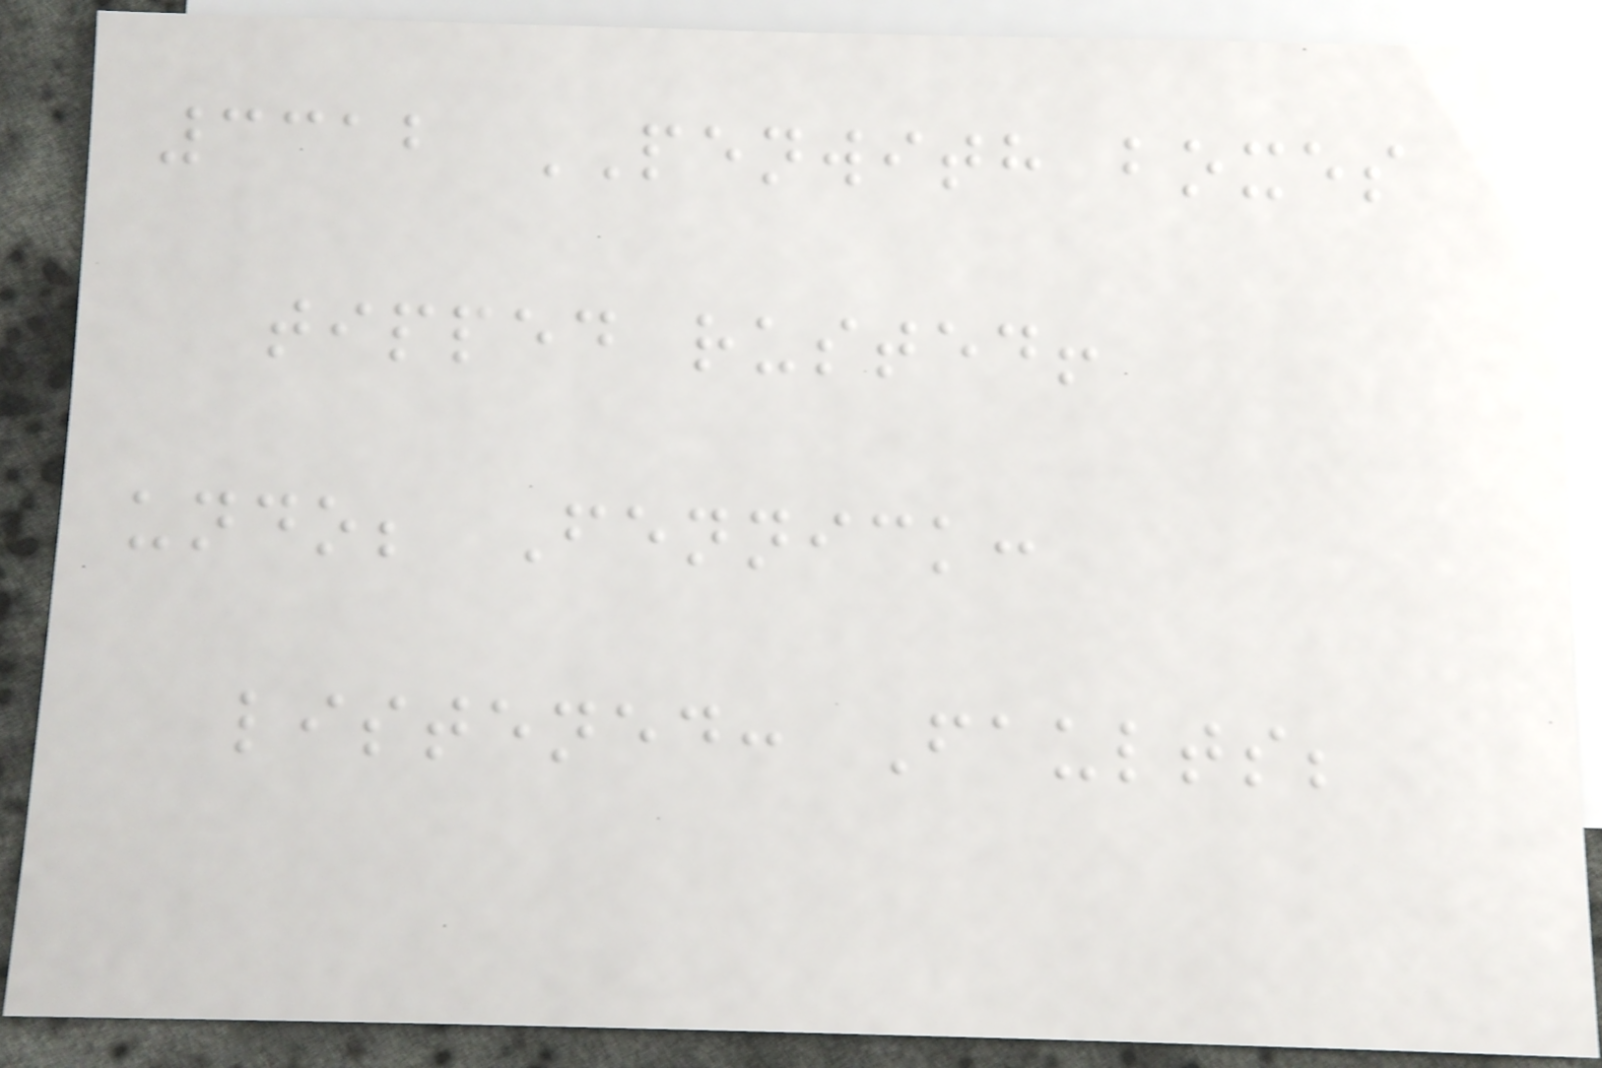3312 PENWITH boxes
tipped rusted!
undo; Fennick:
listened: Faults;
